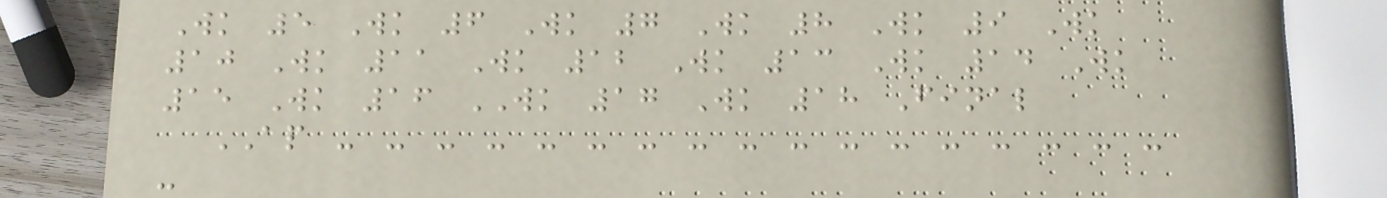Wk 5 Wk 6 Wk 7 Wk 8 Wk 9 Wk
10 Wk 11 Wk 12 Wk 13 Wk 14 Wk
15 Wk 16 WK 17 Wk 18 Final
AP - - - - - - - - - - - - - - - - -
-
